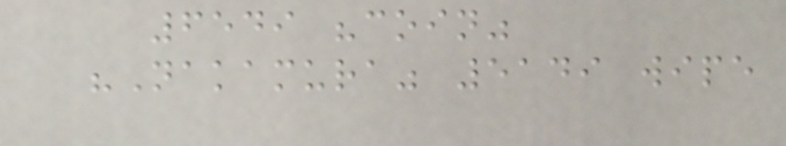6549 "coin"
"Nakamura" 5149 wipe
